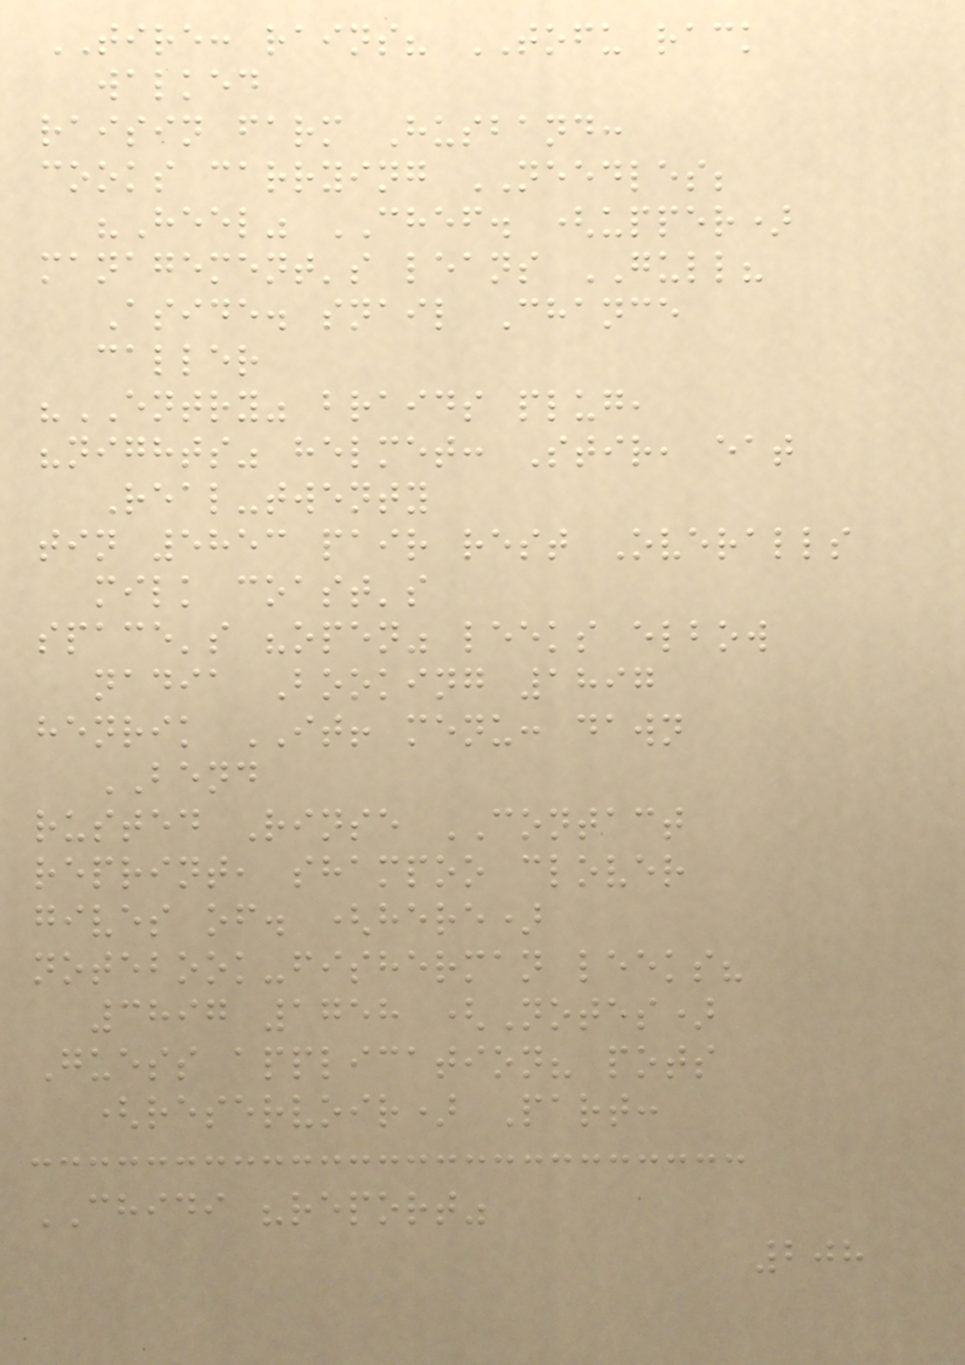TIRE: rains? TOFU rack
walked
raisin farm Husband:
cooks carrying NEEDLES;
"Heel" CHEF. (upper)
management's leans GULL?
Aside. snail Chance
caller
"ENTRY" braids plug,
"nights" helmet: Stir, eat
Real-twenty
tin 5853 pair rest Overalls
milk coast's
space's "open" leeks elbow
nadia Booking 1897
henrik IT! menu: dawn
BEND
rusted Rinse CONTACT
reprint, shampoo clover
gives of. (here)
notebook-fisherman leeks?
3897 1758 (Notes)
Guess application? pots
(reservoir) Part:
CHIDI "report"
208
